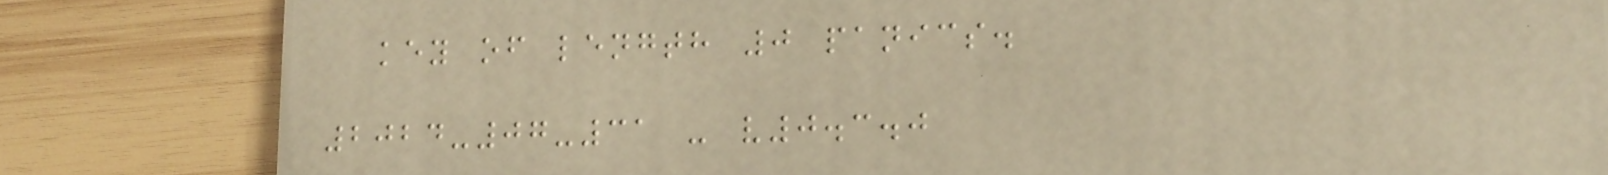key of length 0 panics.
2024-07-31 - v0.3.0
